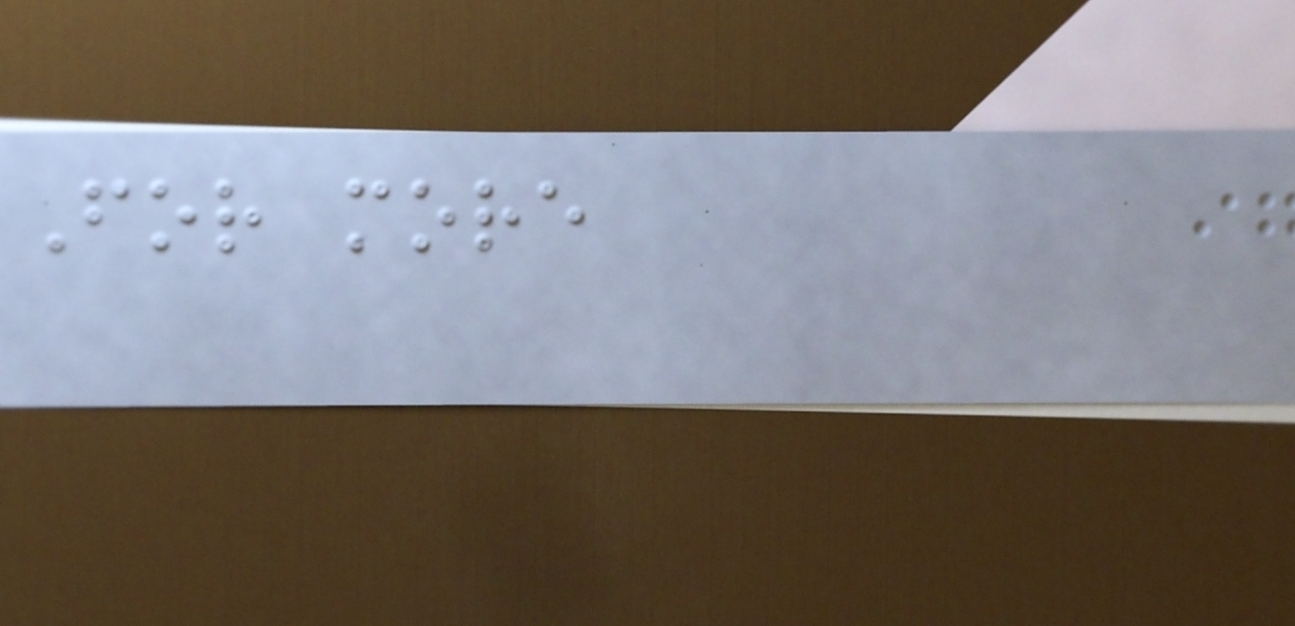For more
